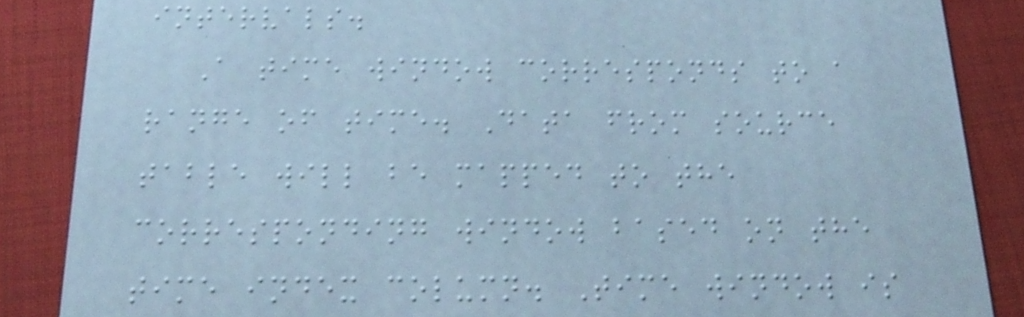intervals.
A time window corresponds to a
range of time. Data from source
table will be mapped to the
corresponding window based on the
time index column. Time window is
